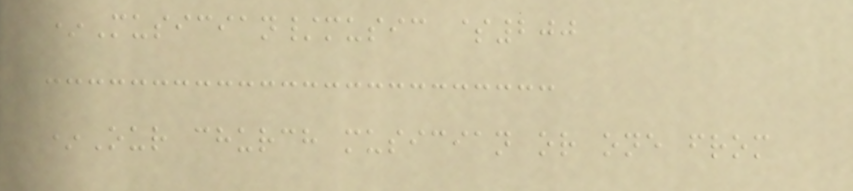*Musician/music $200
*Our church musician or one from
